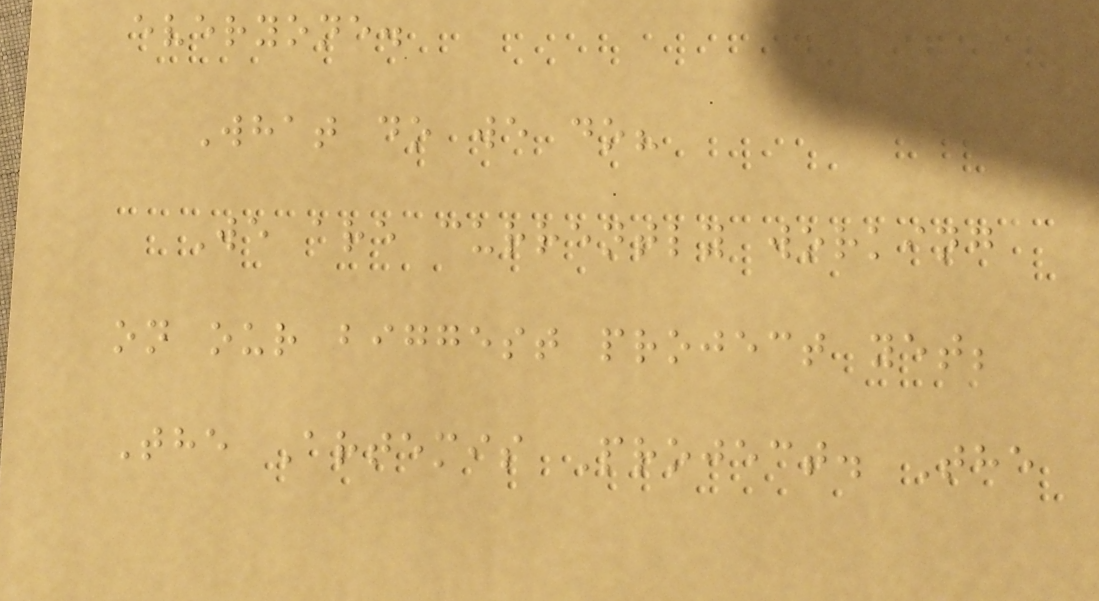everyone.
What do we do?
We are currently working
on our biggest project yet;
The Artemis Project. The
